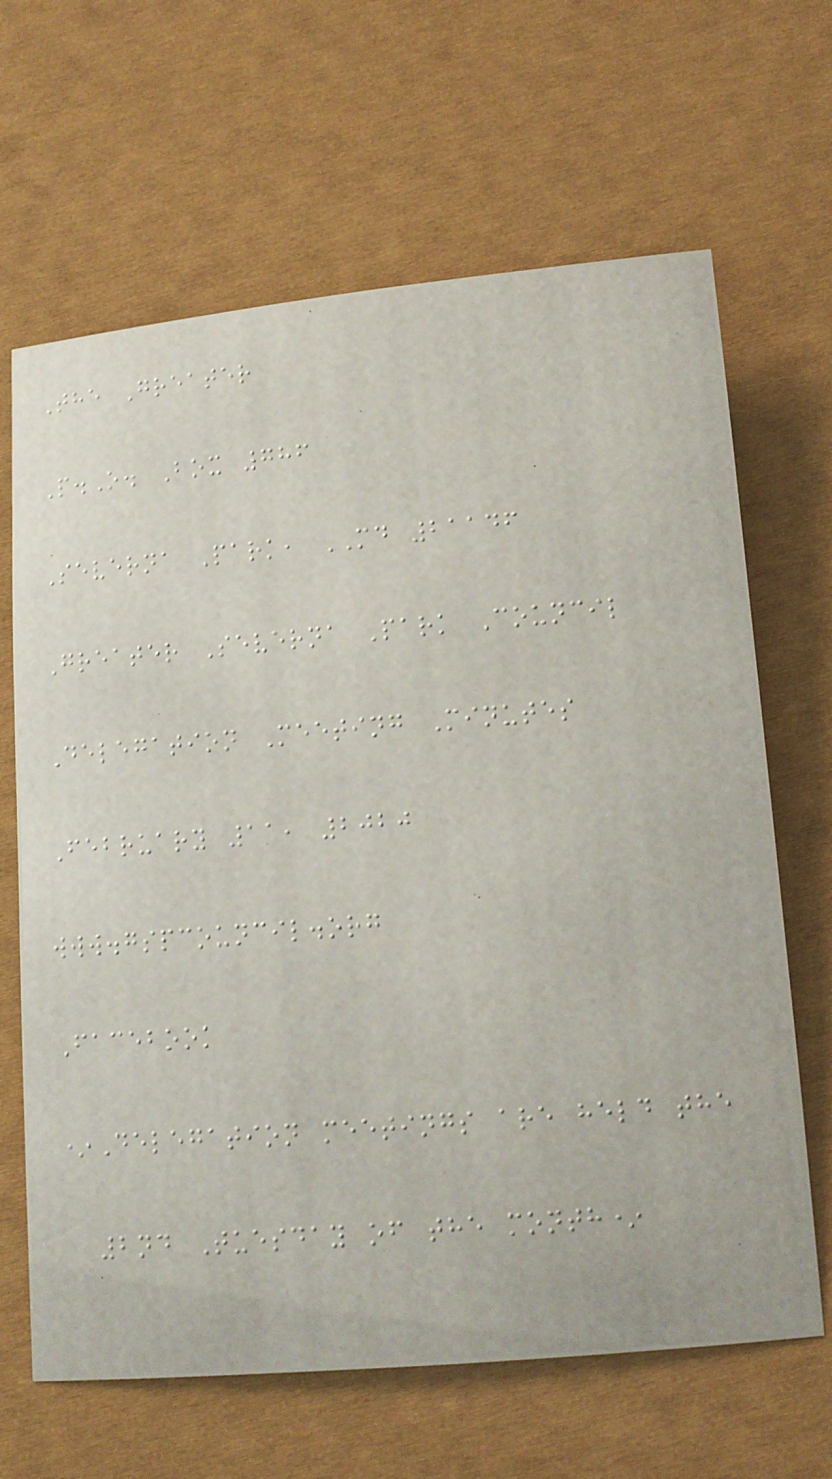The Greater
P.O. Box 786
Severna Park, MD 21146
Greater Severna Park Council
Delegation Meeting Minutes
February 11, 2020
www.gspcouncil.org
Facebook
*Delegation meetings are held the
2nd Tuesday of the month*
